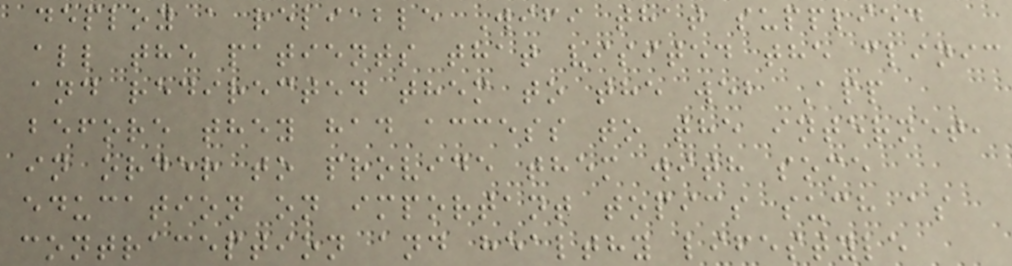deploy a reliable Wifi that supplied
all the patients that visited the clinic
and redirected them to the web App
before they had access to the internet,
in order to provide them with some
education on important topics such as
contraception and healthy lifestyle
